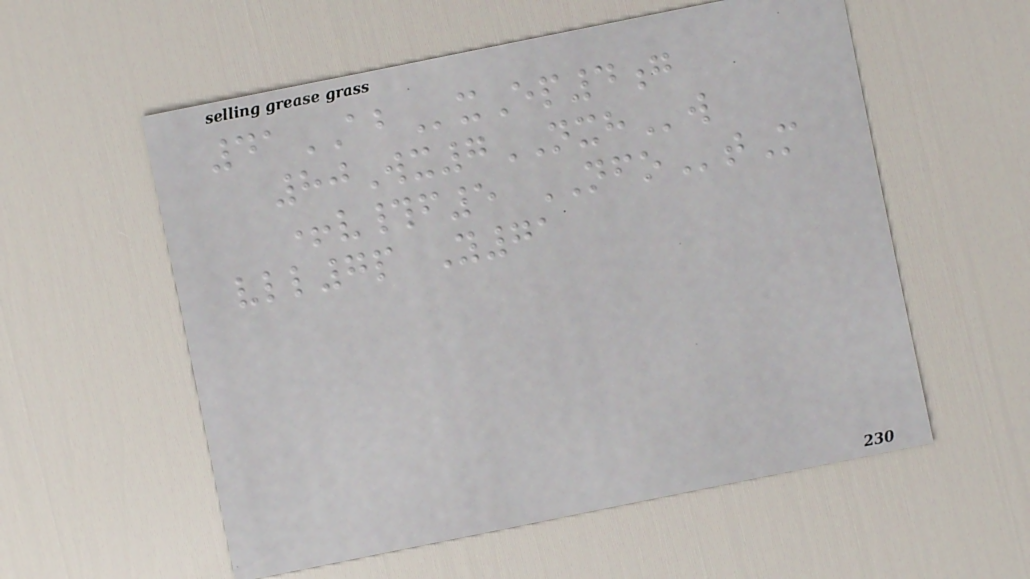41ABxEp4g
80Wx7NXHw
+v#f5 NFOtM
vll7p Y71
